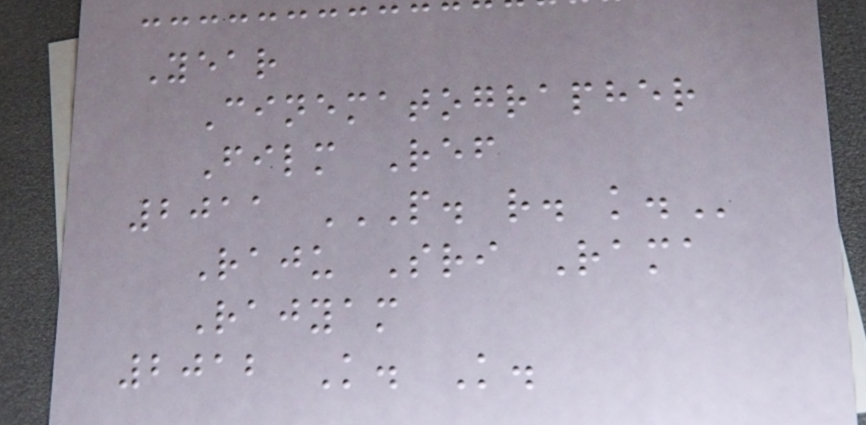Year
Cinematographer
Film Ref
2011 P. R. K.
Raju Sri Rama
Rajyam
2012 K. K.
